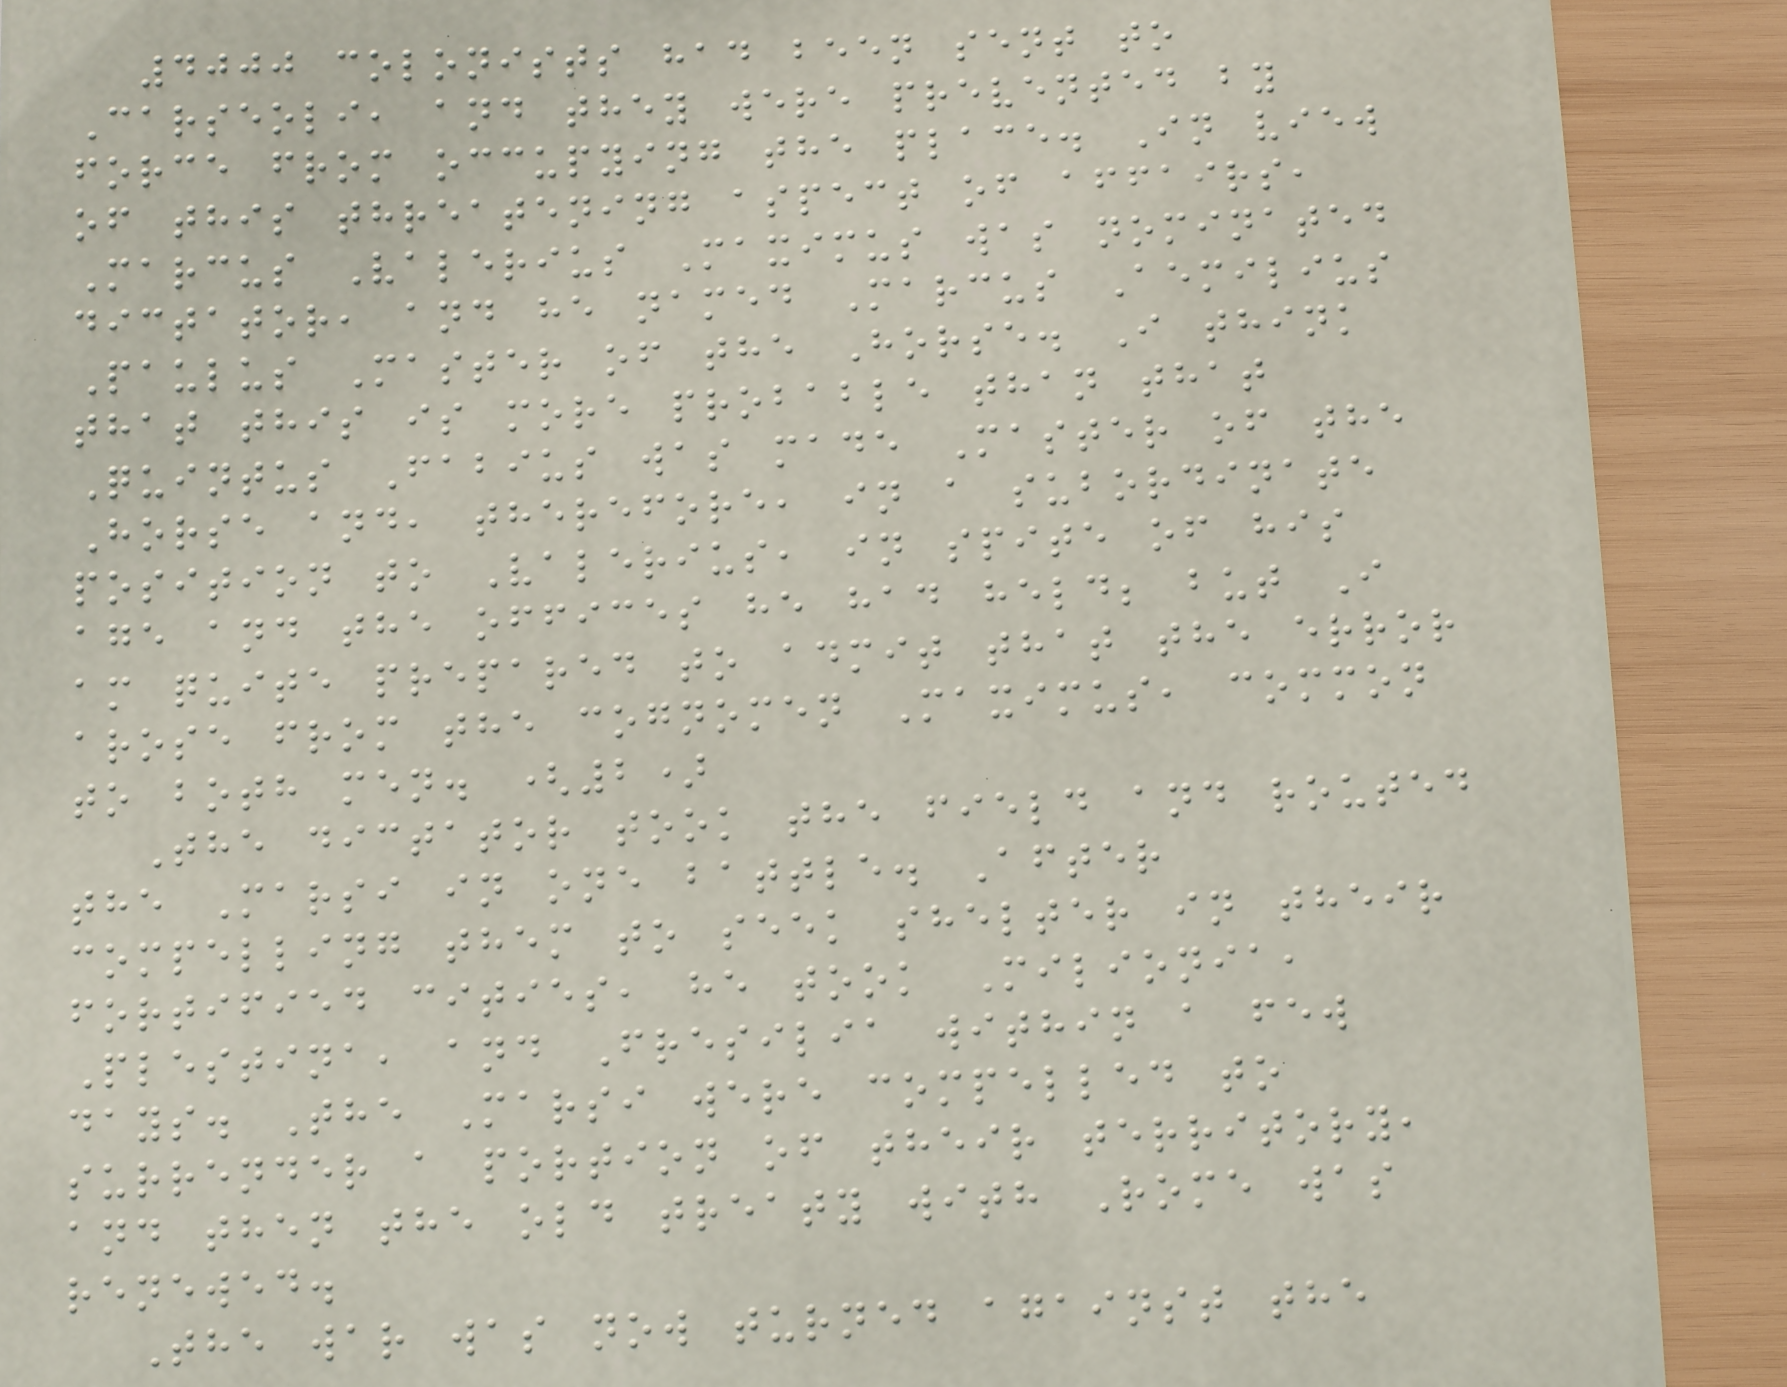4000 colonists had been sent to
Carseoli, and they were prevented by
force from occupying the place. In view
of this threatening aspect of affairs,
Marcus Valerius Maximus was nominated
dictator, and he named Marcus Aemilius
Paulus Master of the Horse. I think
that this is more probable than that
Quintus Fabius was made Master of the
Horse and, therefore, in a subordinate
position to Valerius, in spite of his
age and the offices he had held; but I
am quite prepared to admit that the error
arose from the cognomen Maximus, common
to both men. (2)
The dictator took the field and routed
the Marsi in one battle. After
compelling them to seek shelter in their
fortified cities, he took Milionia,
Plestina, and Fresilia within a few
days. The Marsi were compelled to
surrender a portion of their territory,
and then the old treaty with Rome was
renewed.
The war was now turned against the
